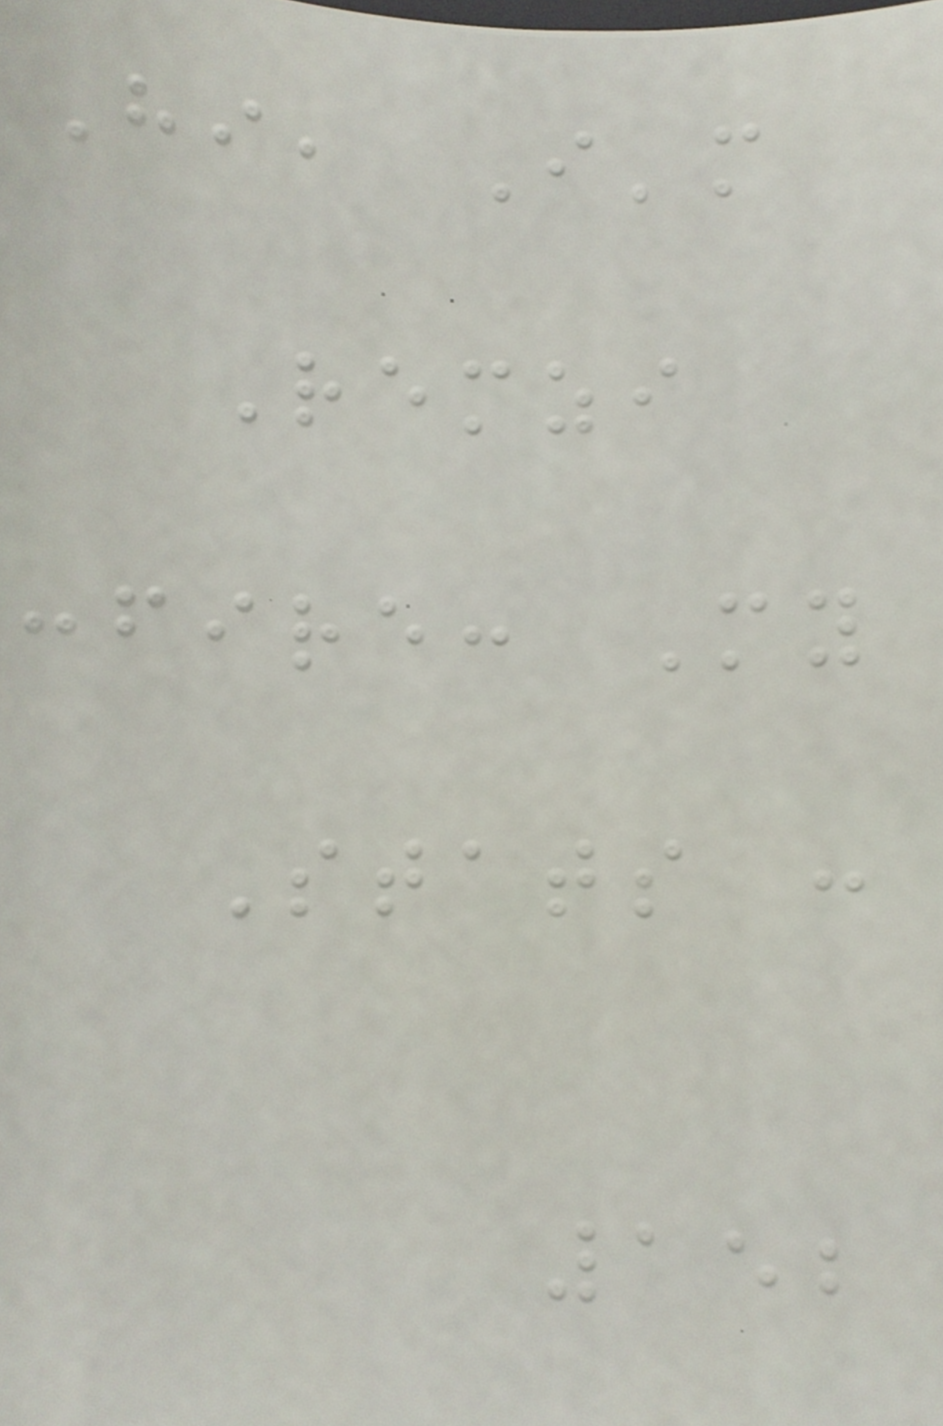Hi, I'm
Remzi
:fire: My
Stats :
152
